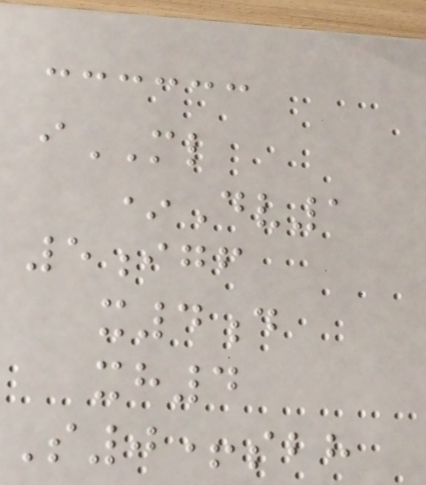iML
*Dv1
5igf
x4d
xh4
S0+sbh
